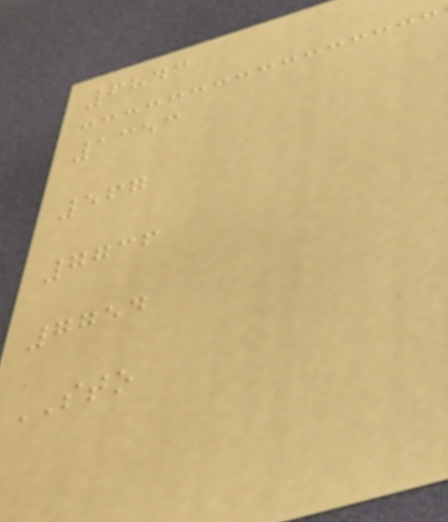6843
1353
567
7736
7754
STO
